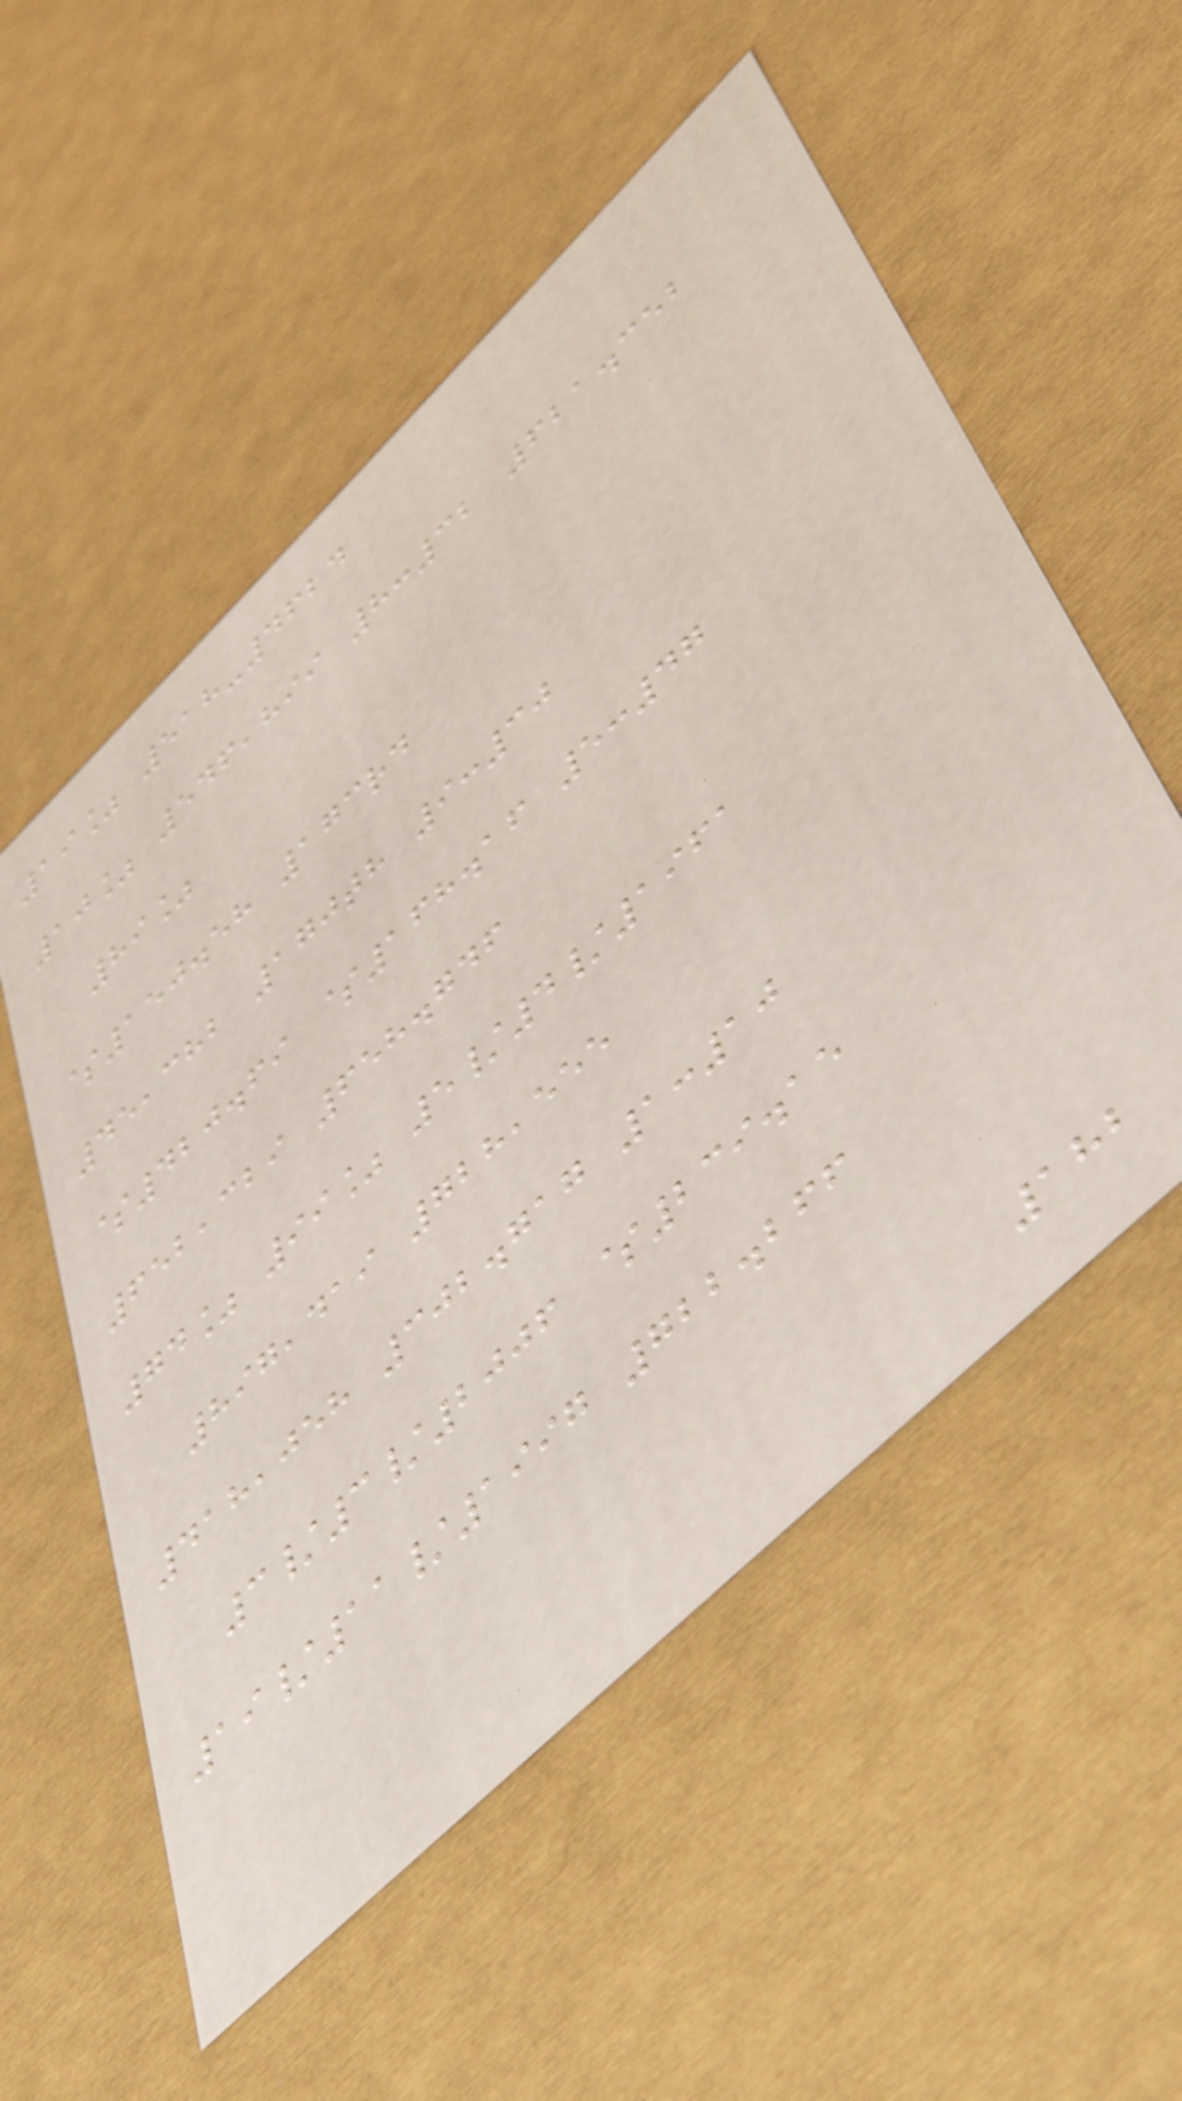19% 518-4624
10% 546,899 8:32 621.352
89%
$150.58 173rd
45,382 170th 9:30
$420.69 $168.16 5:47
652,329 658.746
74% 99% 5/4/1961
897,419 728,555
418,058 302.717 1:10
3/3/2006 $239.15
19/11/1997 722.266
182
